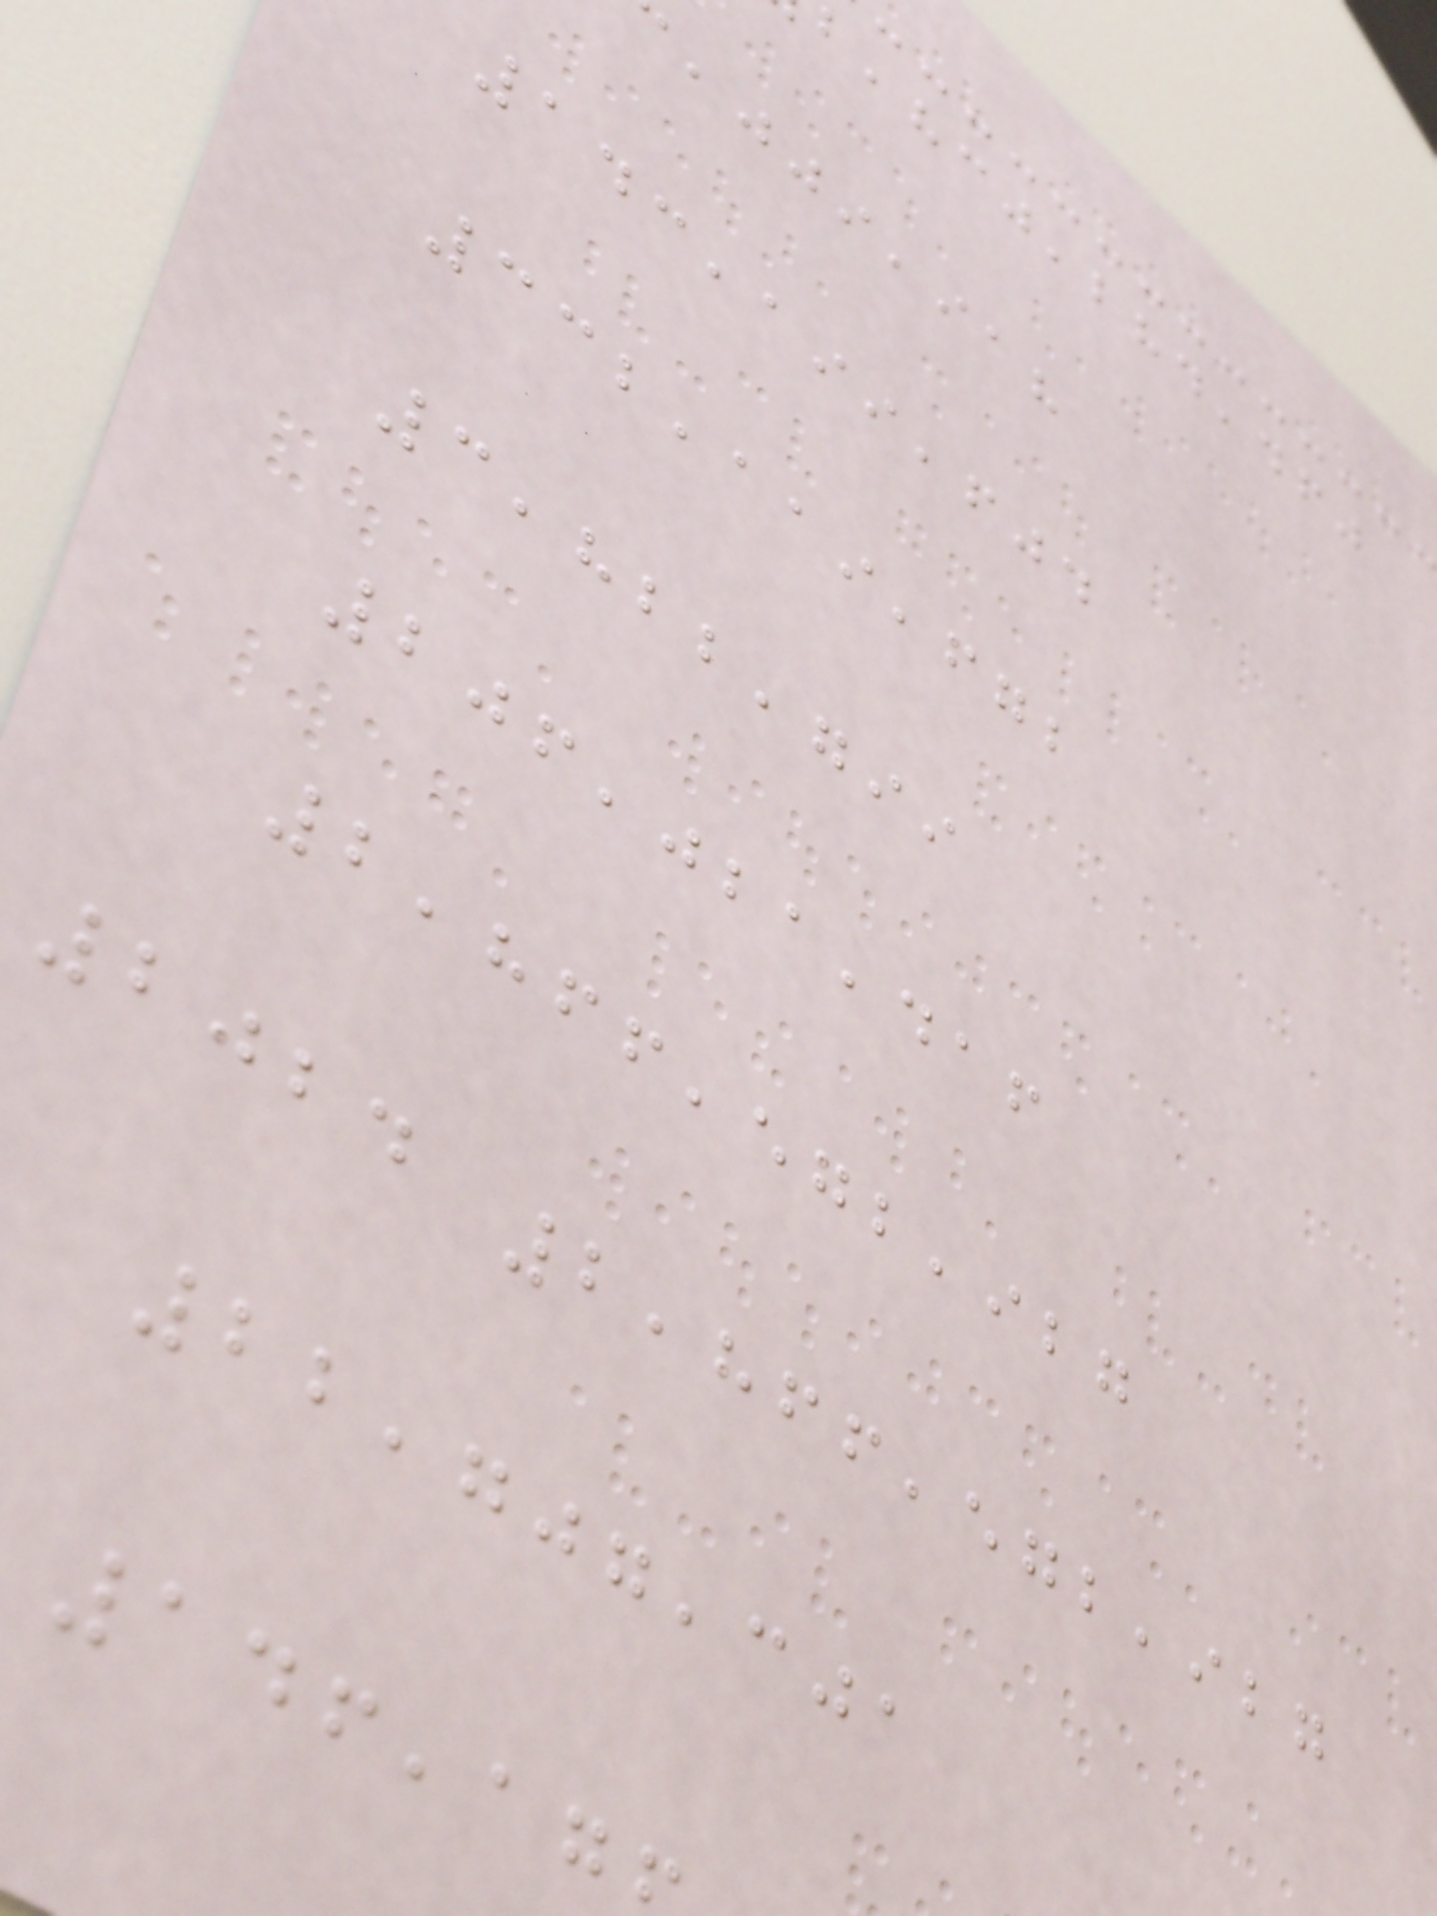,iah
143,199,604
332,119,672
3,822,799
206,021,416
2,866,572,927
2024 2,866,572,927
22,707,301
146,17
